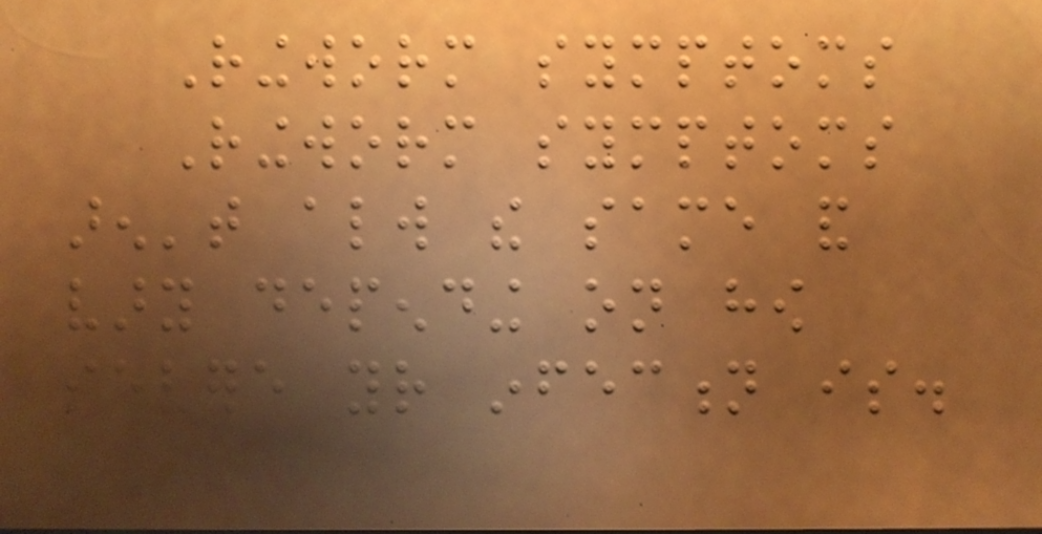Ringworm symptoms
Ringworm symptoms
aren't always the same and
vary depending on how
severe your infection is.
